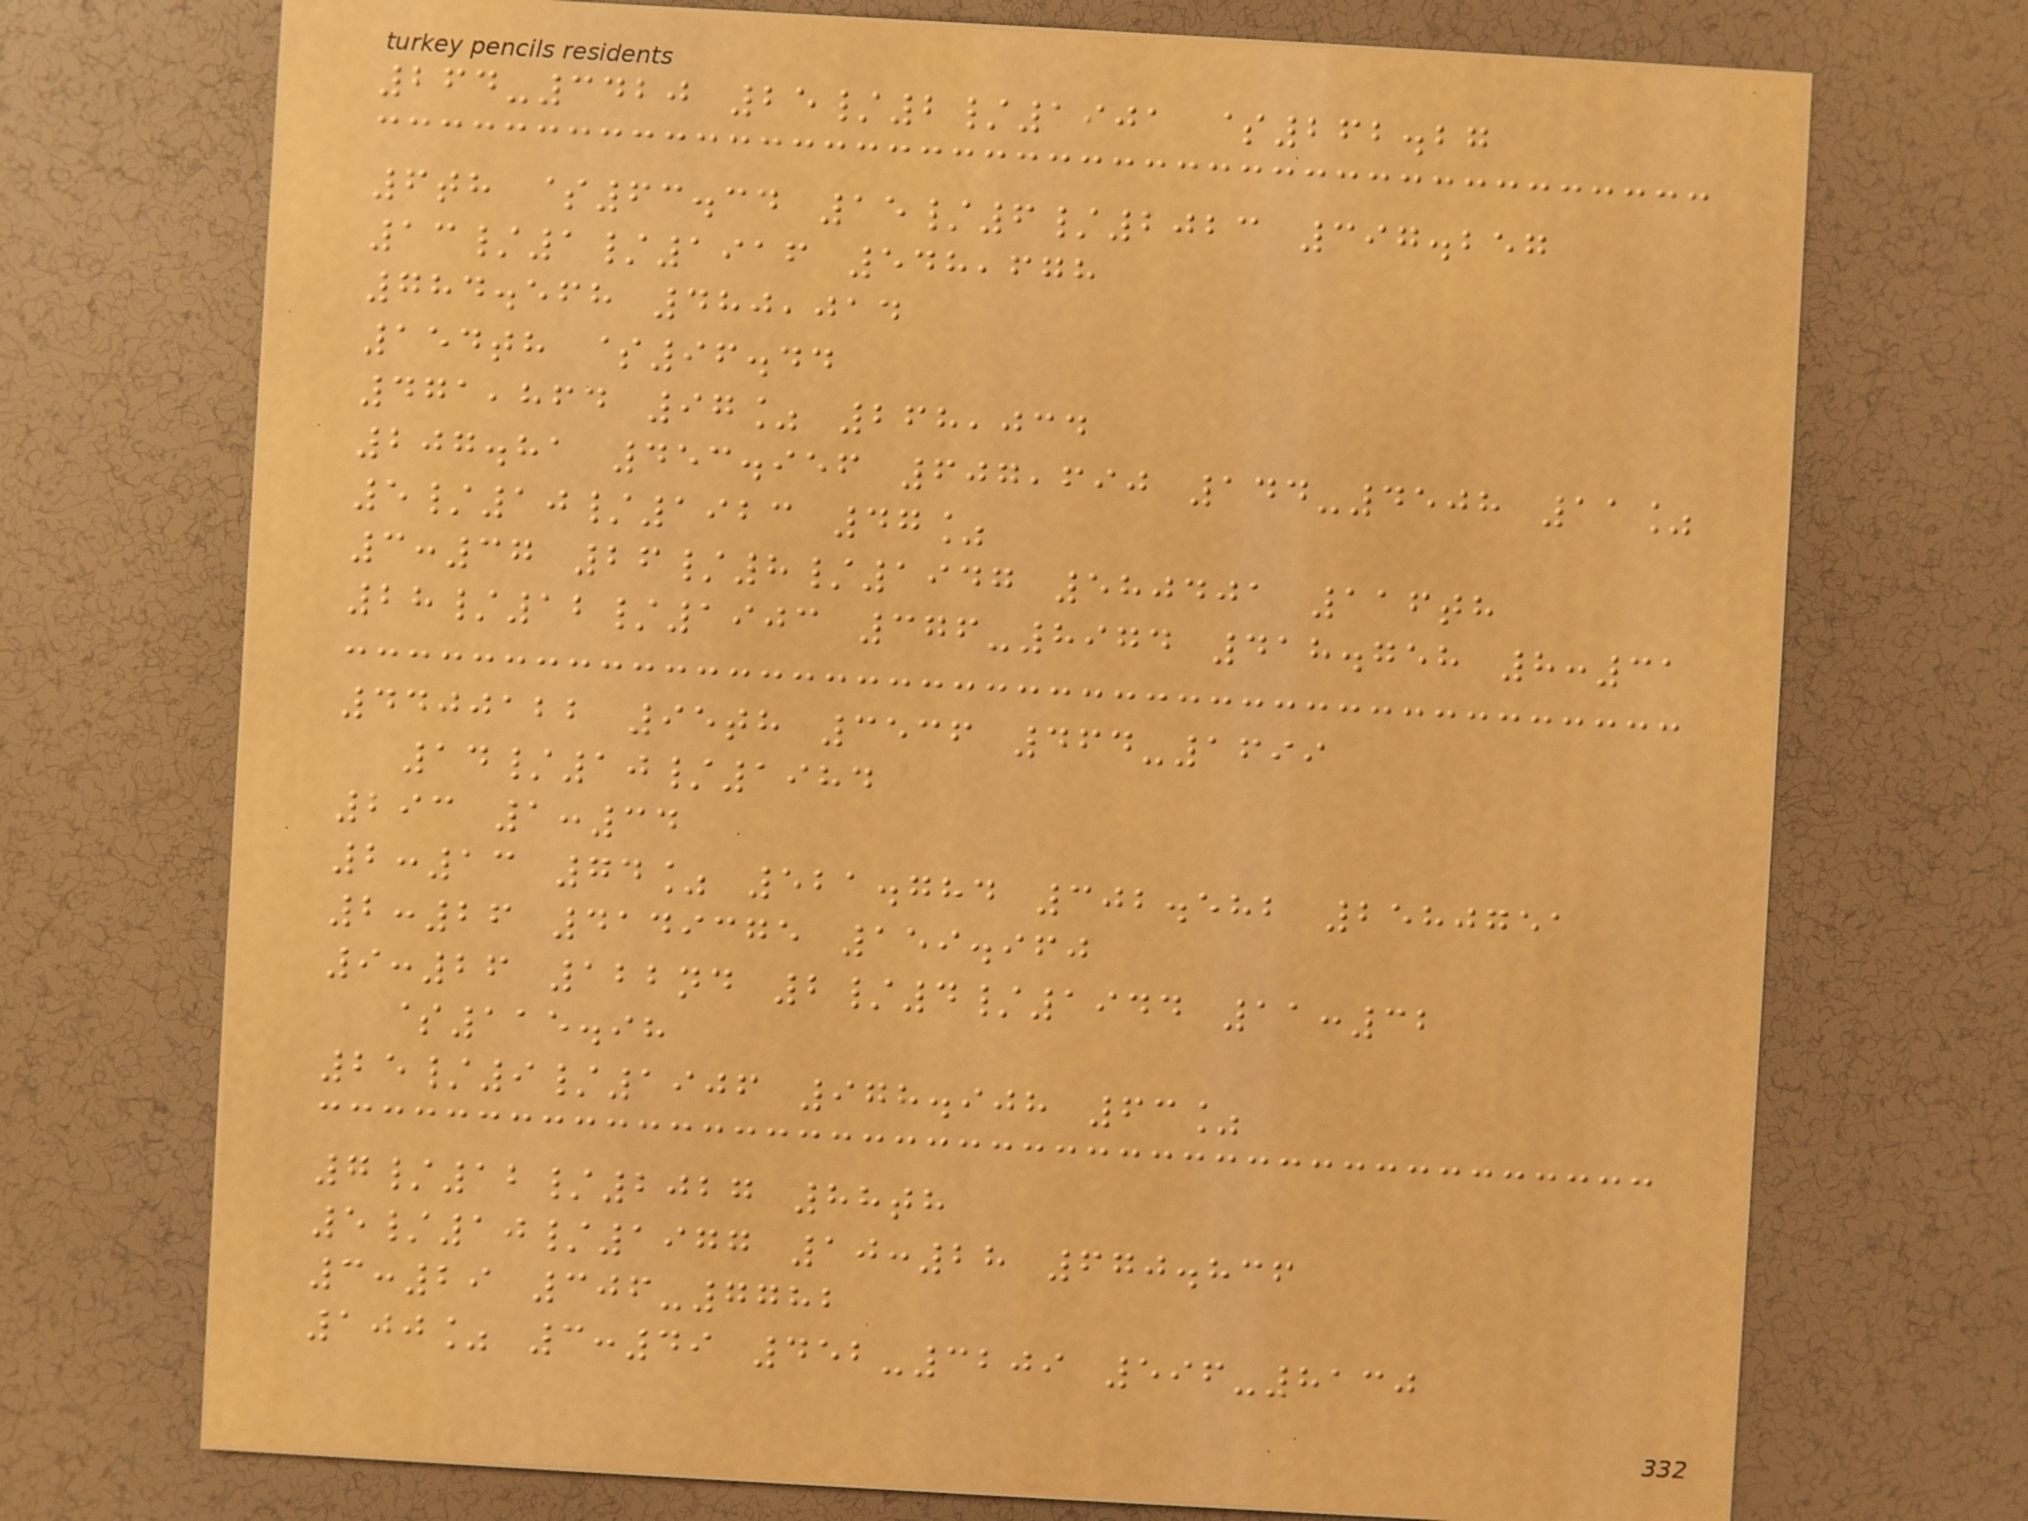264-3420 25/2/1901 $262.27
6th $63.34 15/6/2023 397.257
13/1/1916 548,678
784.568 480,014
154th $96.44
471,864 97% 268,034
207.81 453.956 607,690 144-4508 11%
5/10/1923 47%
3:37 26/8/1947 580401 116th
28/12/1903 376-8974 418.758 8:31
4400122 95th 3536 464-1699
14/10/1984
293 1:34
2:13 74% 521.784 302.582 2580751
2:26 4149375 159.960
9:26 122nd 2/4/1944 11:32
$115.98
25/9/1906 978.908 63%
7/12/2027 88th
5/10/1977 10:28 670.836
3:29 306-7782
100% 3:49 452-3209 596-8130
